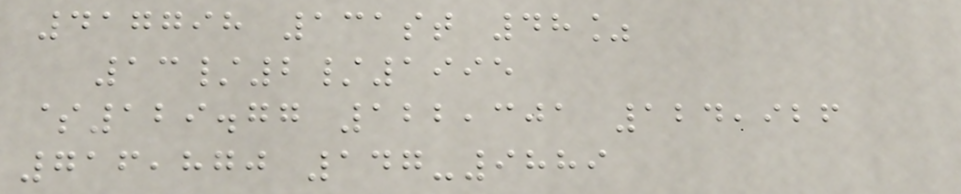417798 131st 48%
13/2/1995
$129.77 122,301 124,926
716,870 147-9889
